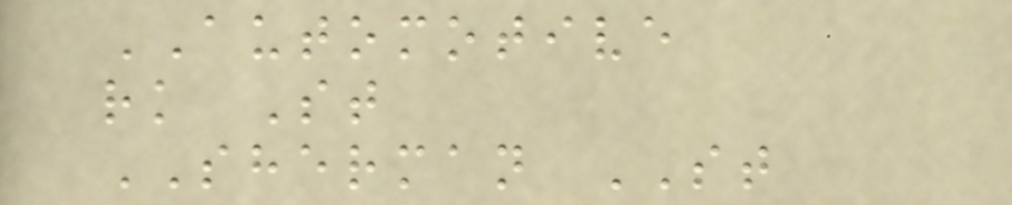AUTOMOTIVE
rk St
SHERMAN ST
